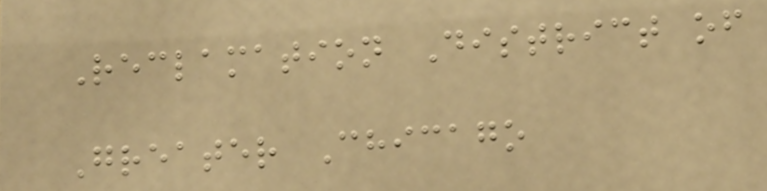Reclamation District of
Greater Chicago
